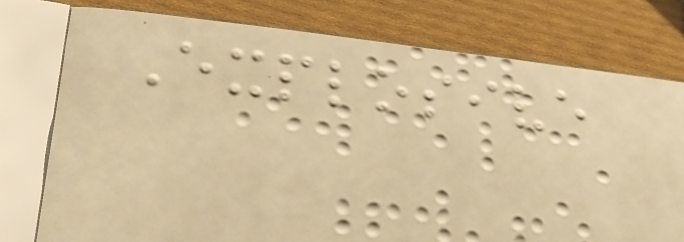Explosive
